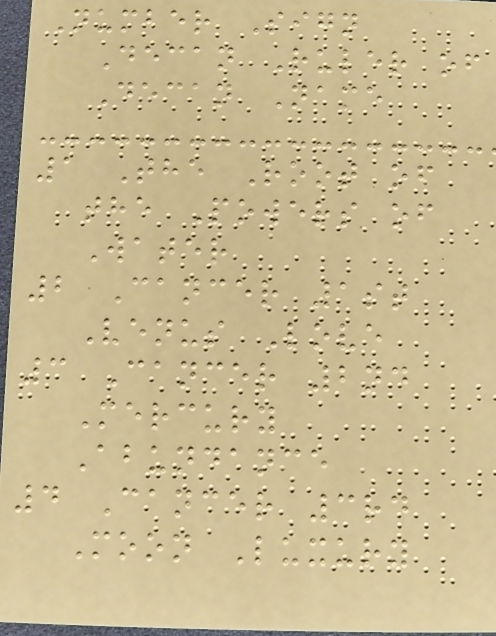Number Sign
Decan Ruler of
Decan Name
1 The Root of
the Powers of
Water
2 Cancer 1st
Venus Love
3 Cancer 2nd
Mercury
Abundance
4 Cancer 3rd
Moon Luxury
